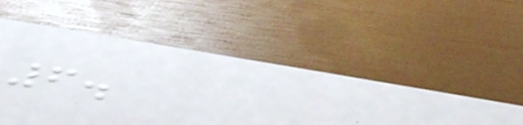6.
